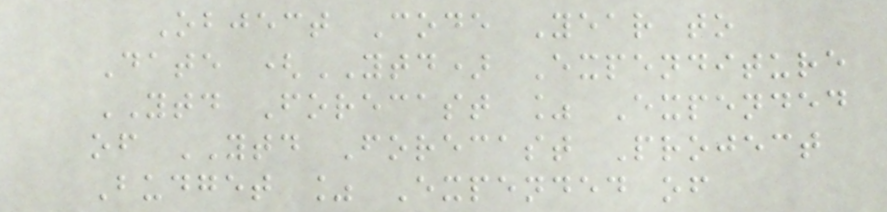Object Code Year to
Date (YTD) Expenditure
YTD Forecast % Expended
of YTD Forecast Project
Budget % Expended of
